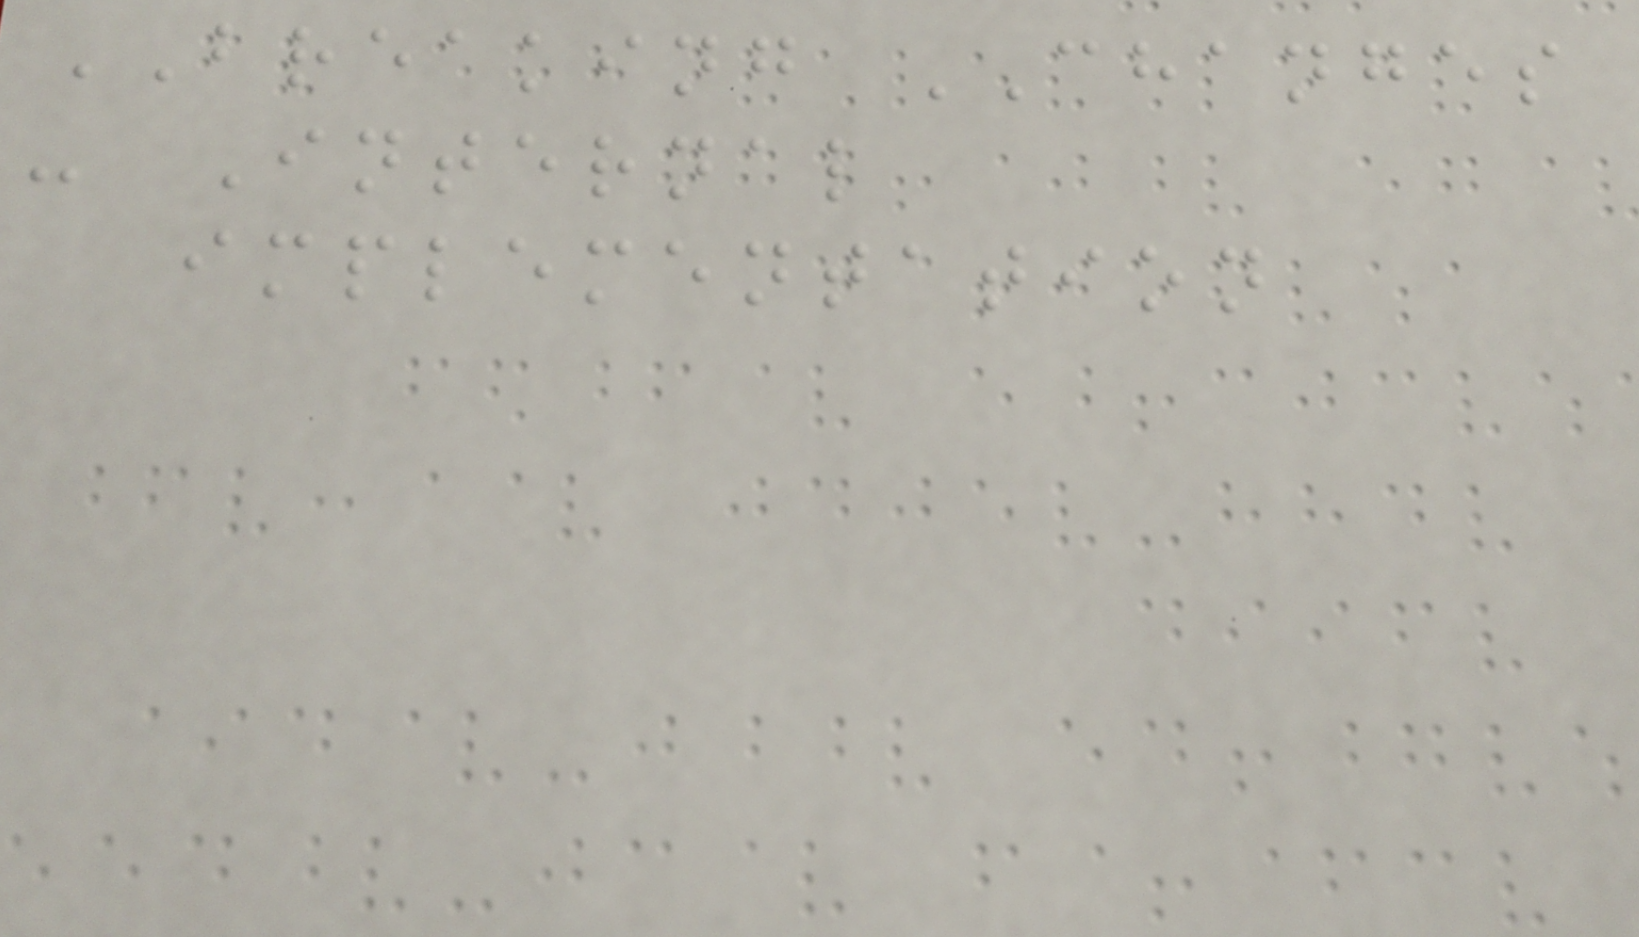BREAKING CHANGES
- Internal
implementation
